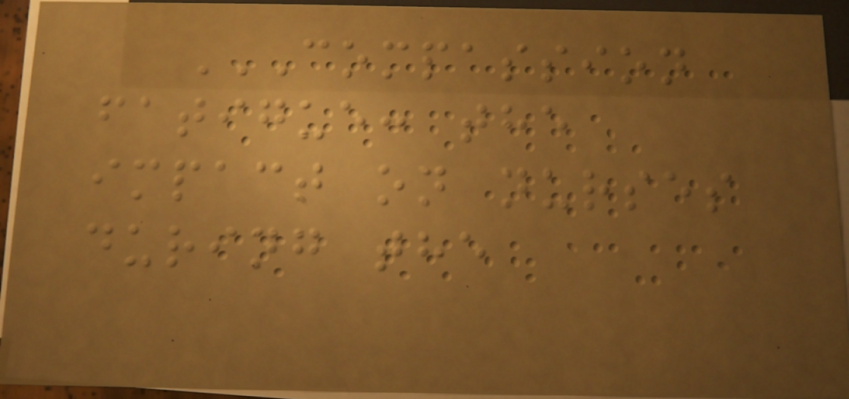COMPASSION
FATIGUE: THE
IMPACT ON NURSES
DURING THE
